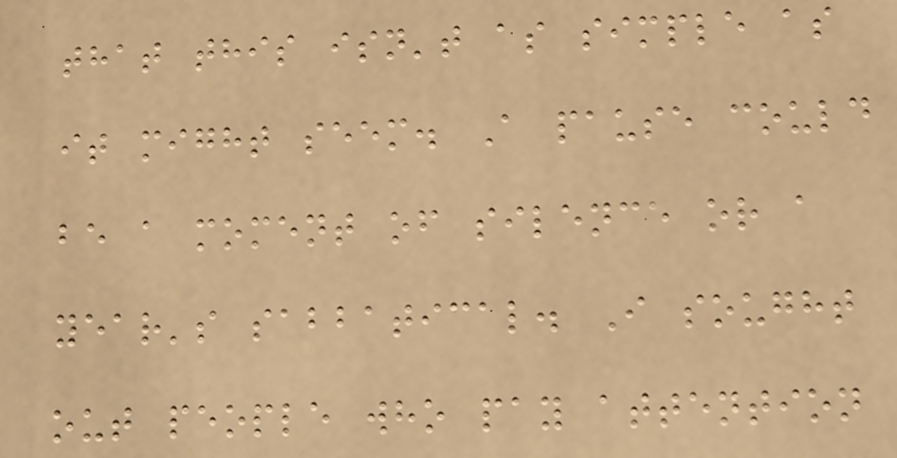that this isn't as simple as
it might seem. A pause could
be a moment of silence or a
year's sabbatical. I sought
out people who pay attention
